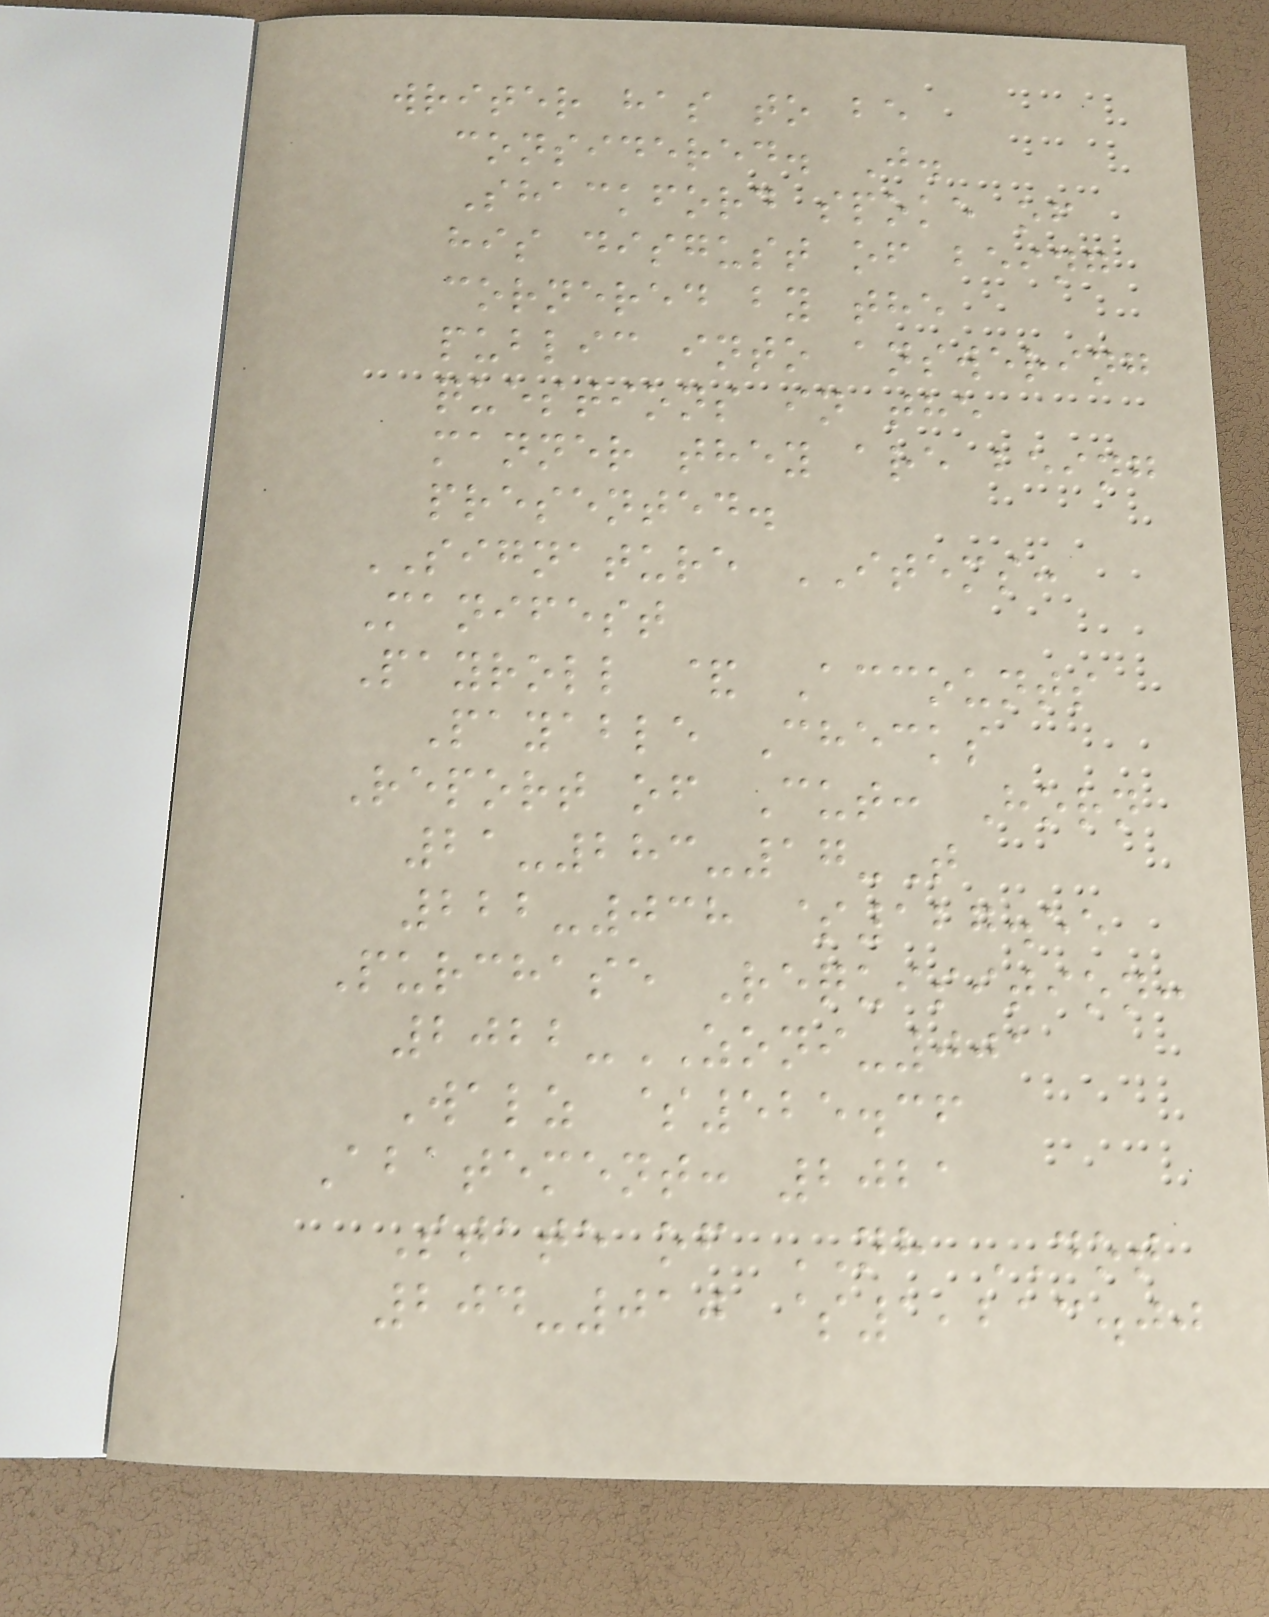writer has to be
considered. J.
Shackford spoke of
his disgust of being
cornered by the
public into answering
questions in the
manner they are being
presented.
SIGNATURE ITEMS:
Manifest
Payroll & Accounts
Payable Checks
Report of Cut: Horn
21-283-17-T
222-038 $127.55
Purchase Requisition:
2022-ZONI-001
Walz $525.36
Abatement: 2021
State of NH DOT
204-010 $1,213.00
